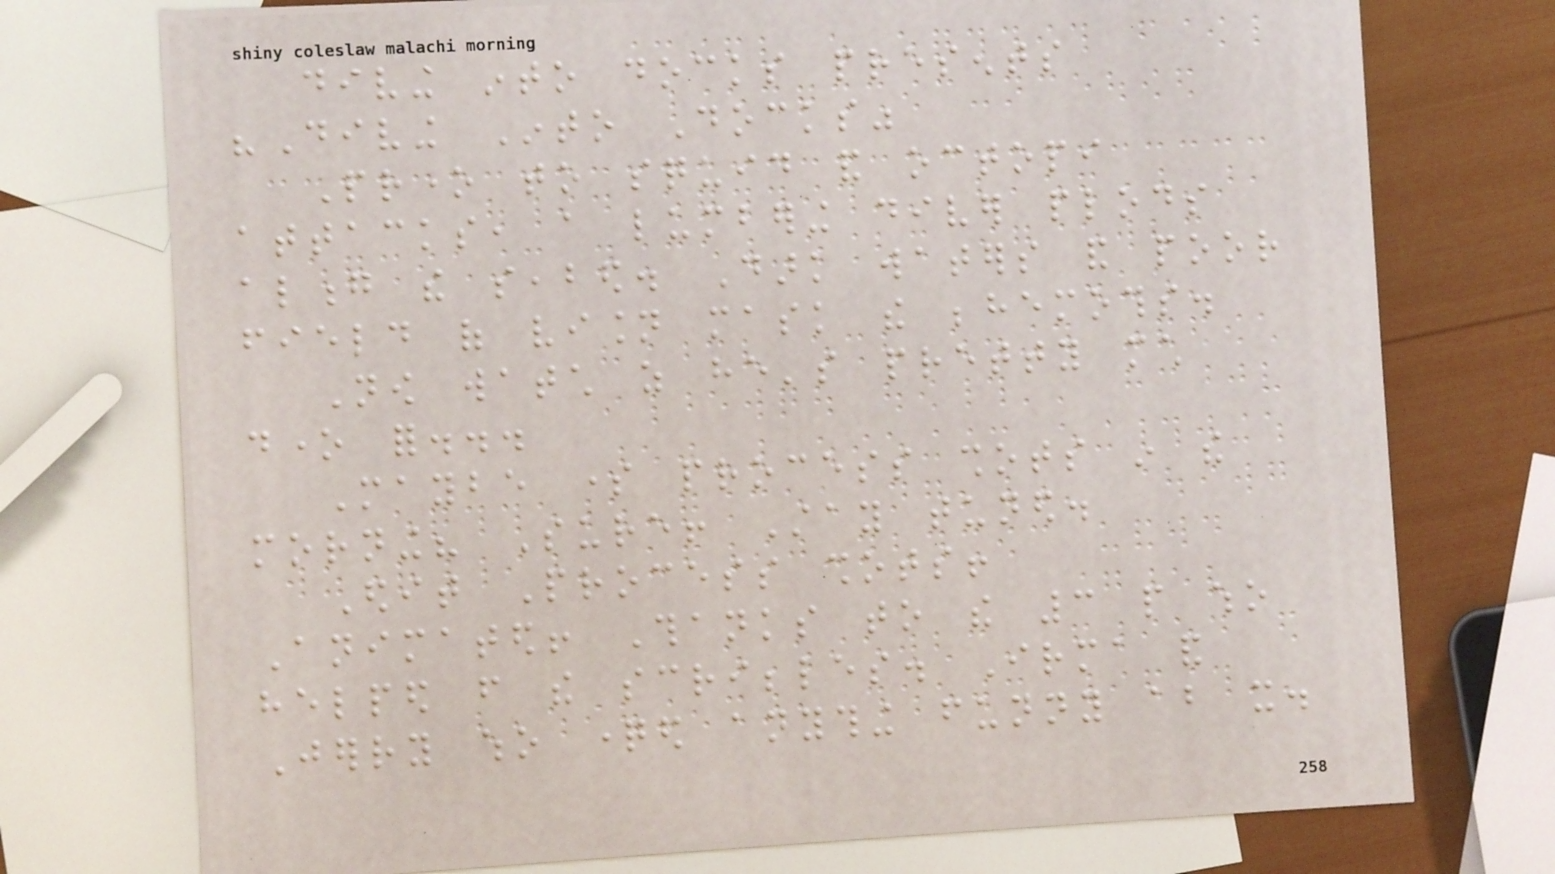diving into docks presents
"Diving Into Docks"
Prone to squid and octopi
attacks, a lumbering diver plods
along the seabed. Dark waters and poor
field of vision mask the behemoths.
Now watch as he's pretty much
done for...
Maybe some process shots in the
morning? Sure! Stay tuned.
Edit Process shots!
Animated! Thanks to the 3 people who
helped from the scribbles. Irma and
Jerry who questioned anything funny about it.
